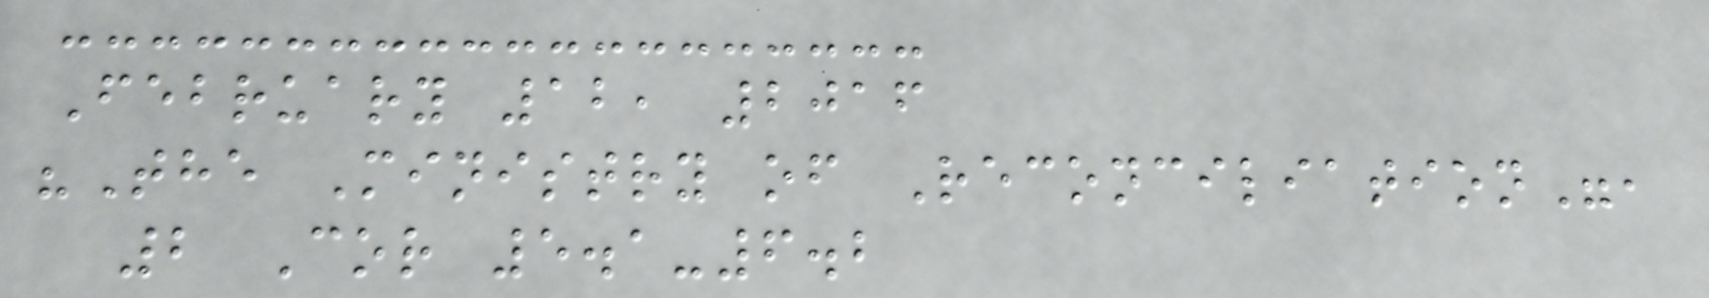February 12, 2016
"The Ministry of Reconciliation",
2 Cor 5.1-6.2
